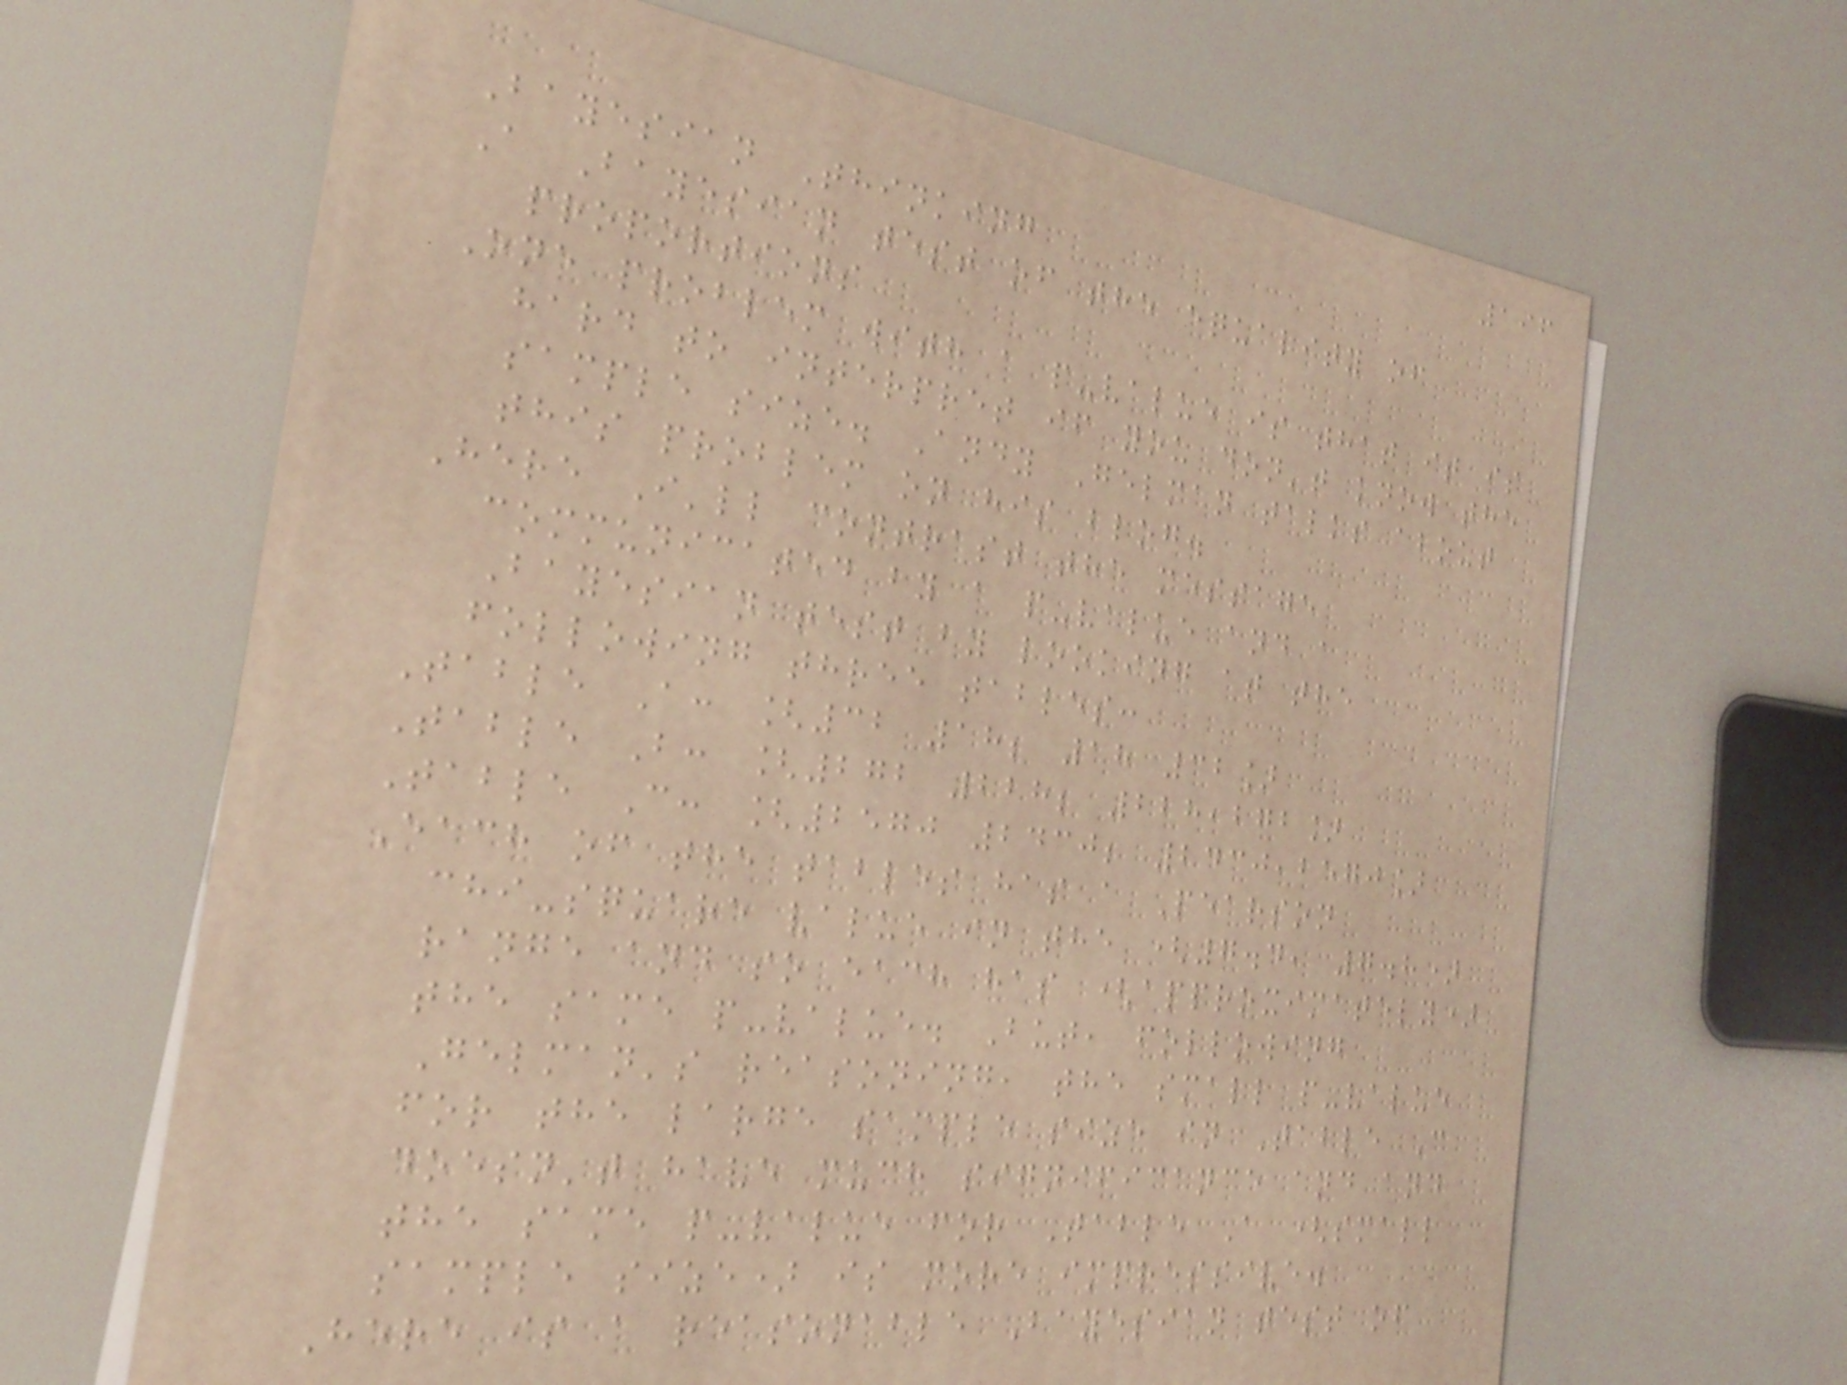196
Bayesian Thinking
A Bayesian test of the equality of
proportions
One problem with a p-value is that it is
hard to interpret if you don't know the
sample size. Andy Gelman talks about
this problem on his blog.
Here I'll contrast the message
communicated by a p-value and a
Bayesian test by looking at the
following three tables:
Table A: [32 18; 18 32]
Table B: [272 228; 228,272]
Table C: [2570 2430; 2430,2570]
Each of the tables has a Pearson
chi-square value in the (7.4, 7.8)
range and so each has (approximately)
the same p-value. But, following
Gelman's reasoning, the small p-value
for the large sample size in Table C
doesn't have much significance and and
the same p-value for Table A (small
sample size) is more impressive.
Here is a reasonable Bayesian test of
